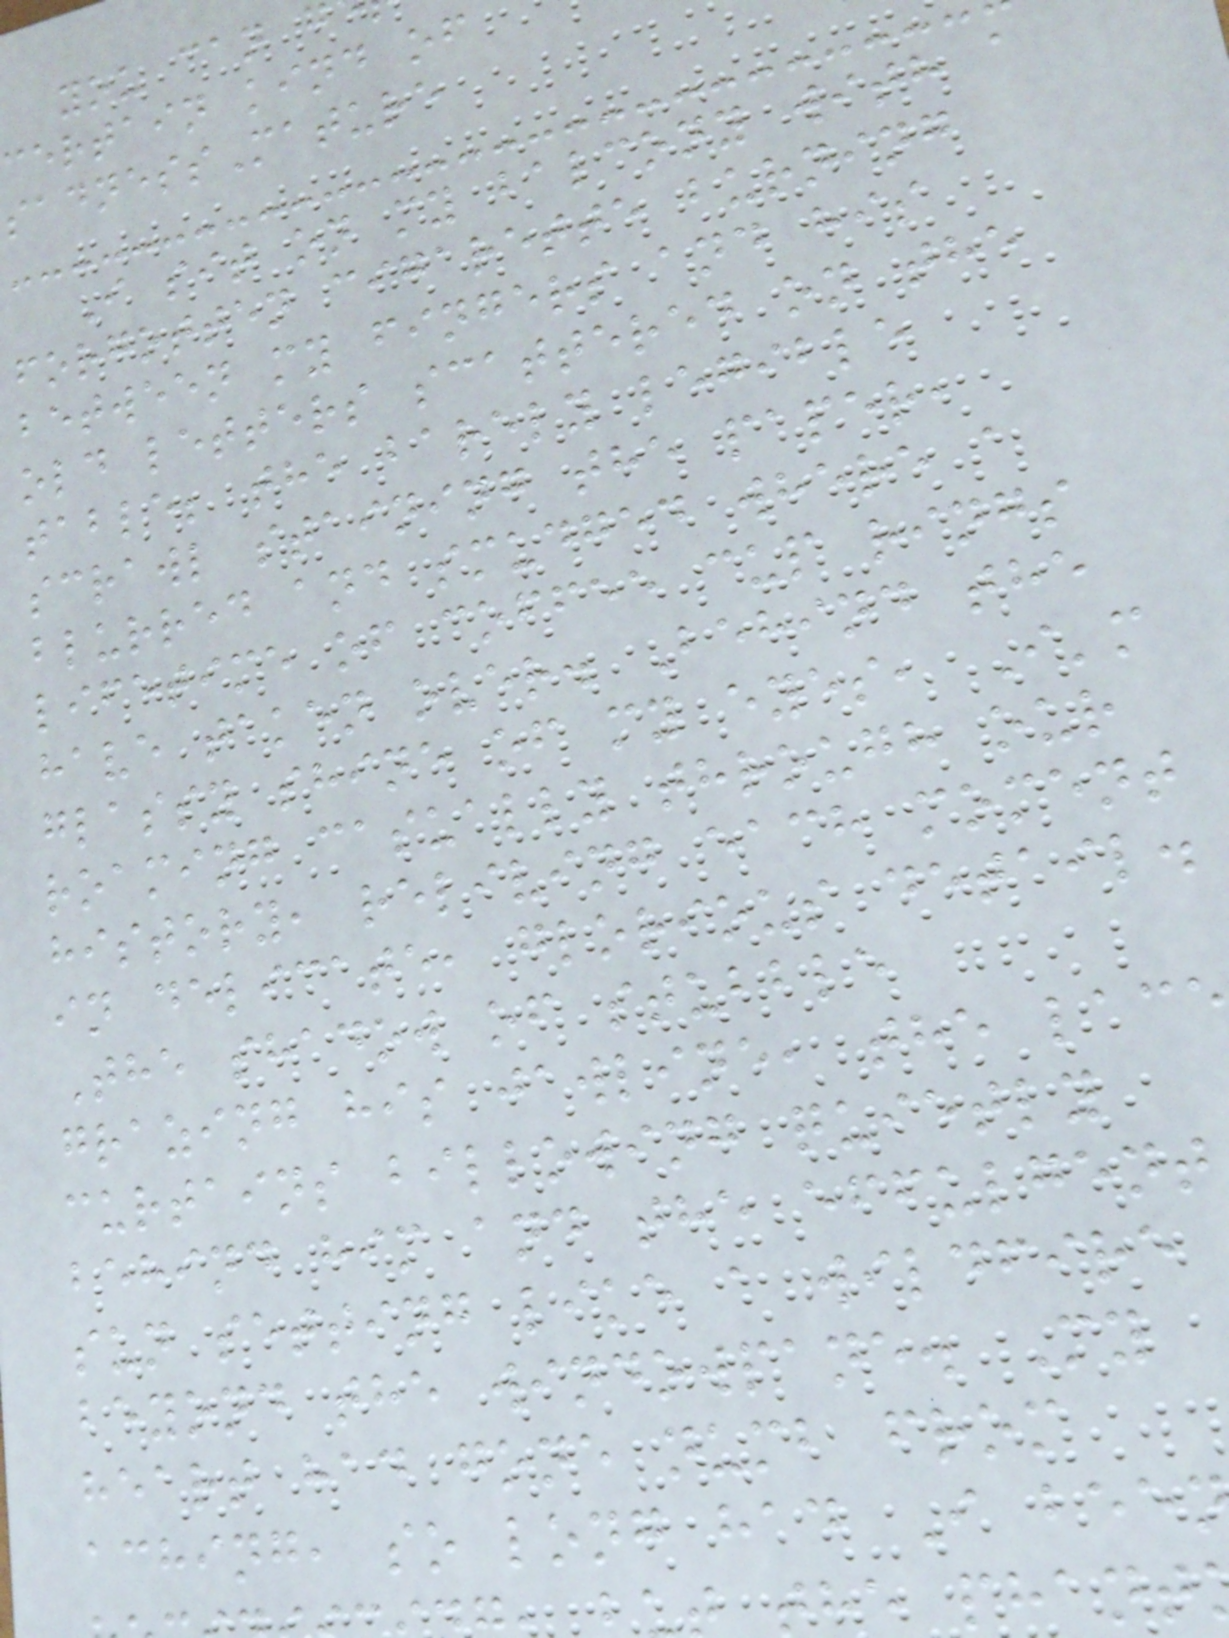you can g
certain kind of
sadnessMature
I sit on my balcony with a
forgotten cigarette burning
between my fingers and his
old letters scattered on the
table; the barely legible
scrawl staining the paper,
blurred and smudged where a
lifetime of coffee cup rings
have taken over. Behind the
glassy shine of my eyes, I'm
roaming casually through our
history, reliving each moment
in delicate, glorious detail.
The shadow of stubble
grazing his jawline, the lac
curtains billowing quietly
behind him and the effulgent
sun setting like a wildfire
beyond the windowpane. My
heart had gone numb from
aching, so long had I bee
he phant
